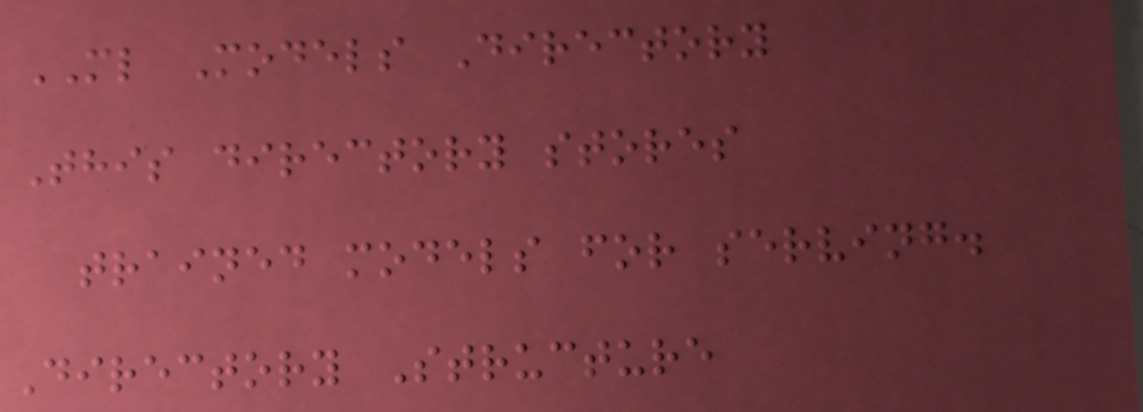ML Models Directory
This directory stores
trained models for serving.
Directory Structure
